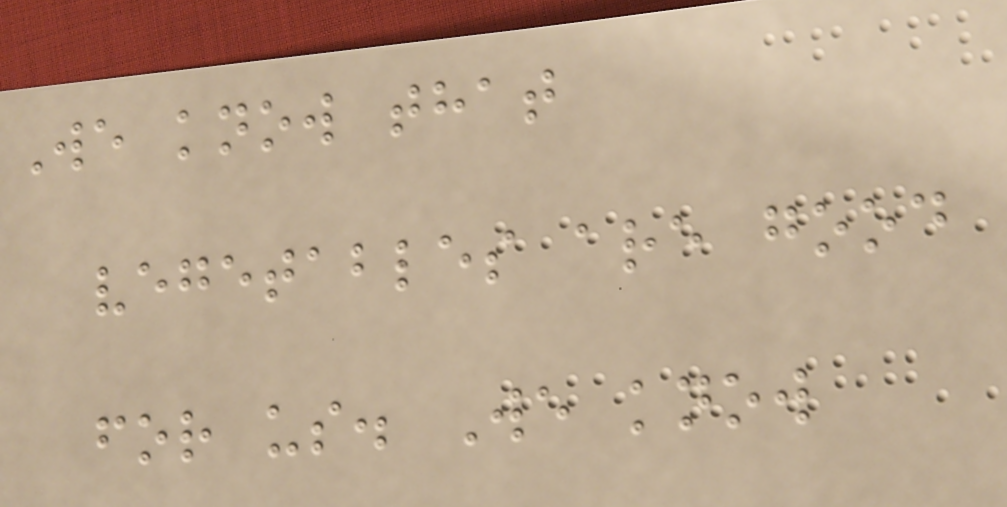We know that
vegetables are good
for us. We know
